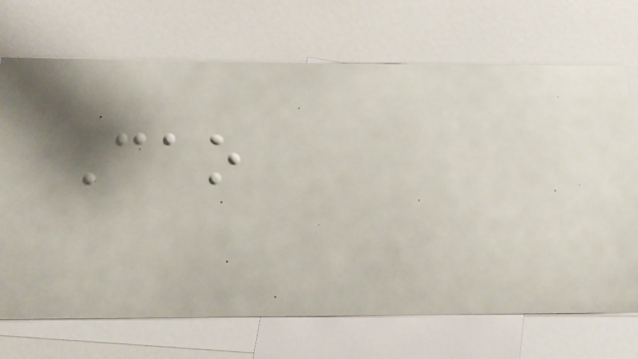Cao
